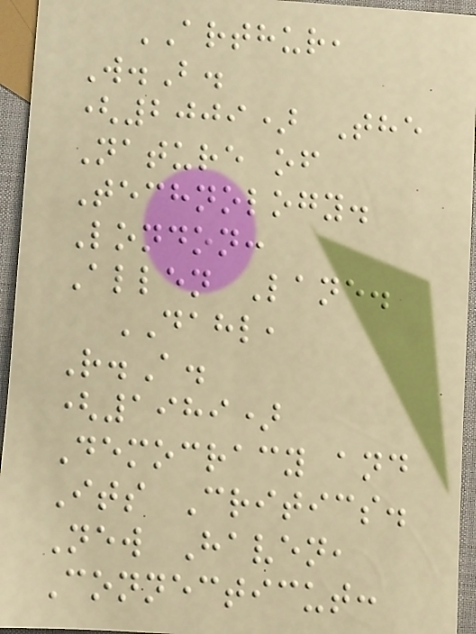ARTHUR,
W.B.
(2009) The
Nature of
Technology.
London:
Allen Lane.
DAHL,
R.A.
(1989)
Democracy and
Its Critics.
New Haven,
Connecticut:
